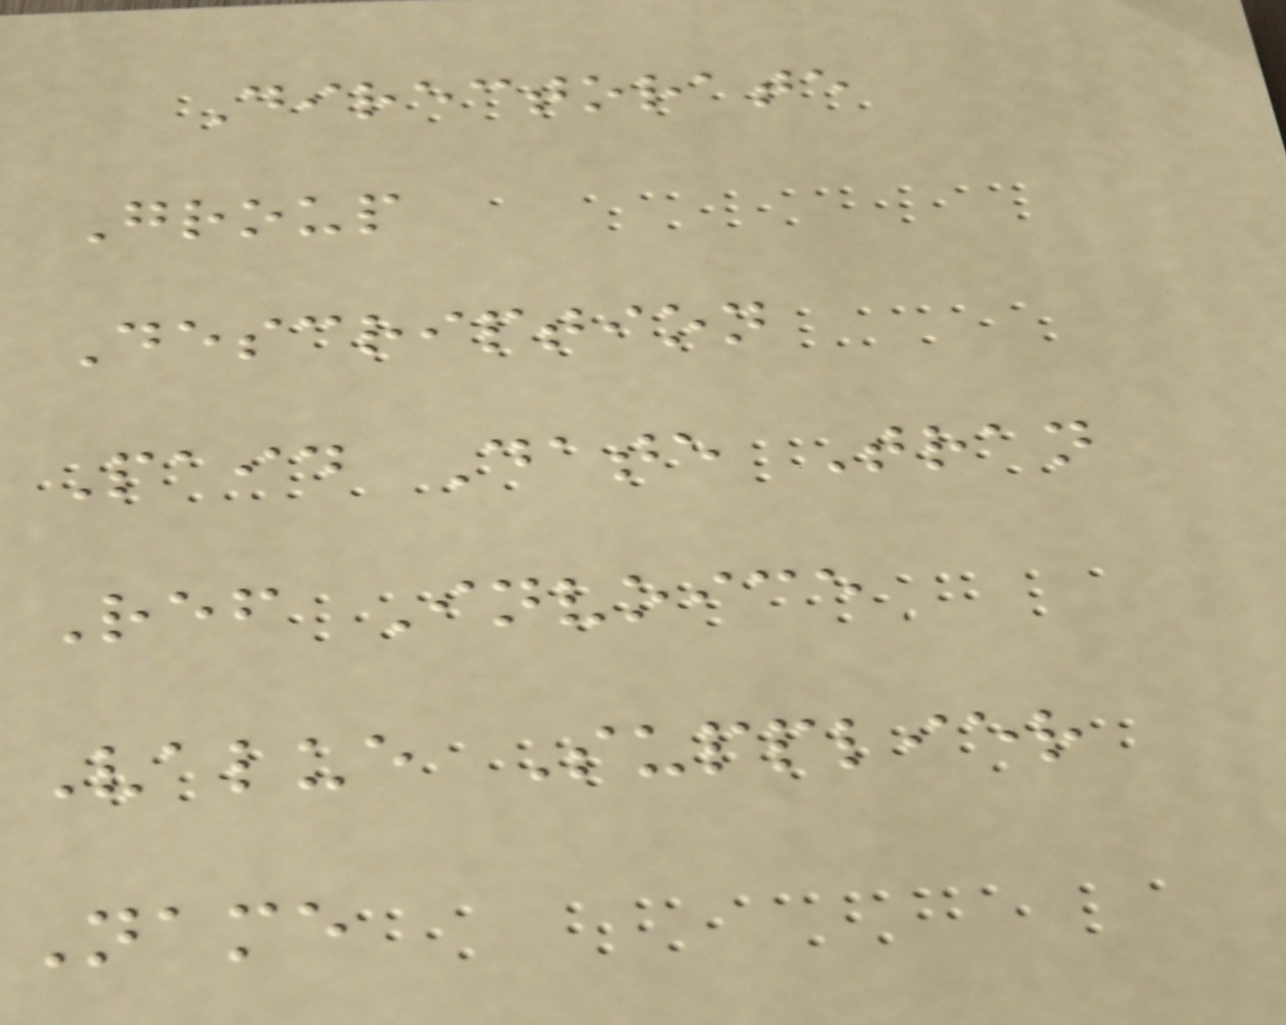Directorate
Group
Description
Paid Date Tran
Ref Invoice
Value Supplier
Name
